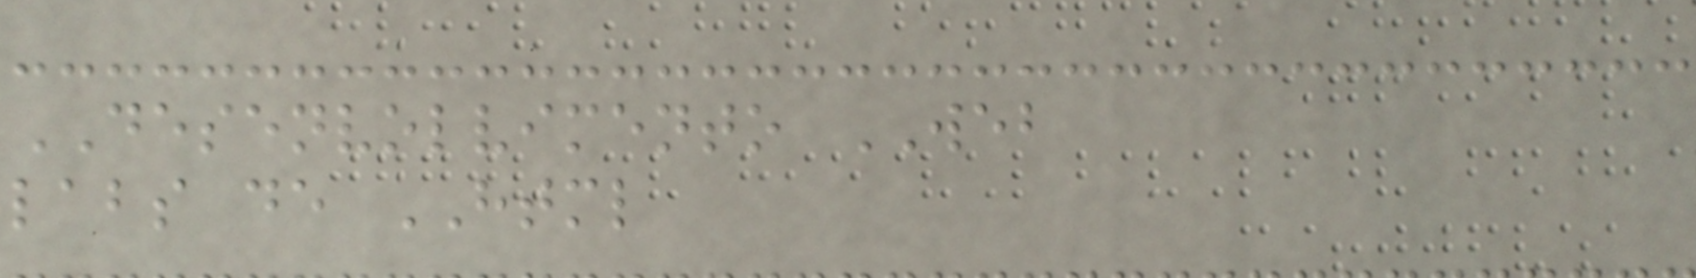DESENVOLVIMENTO WEB
labs de HTML
